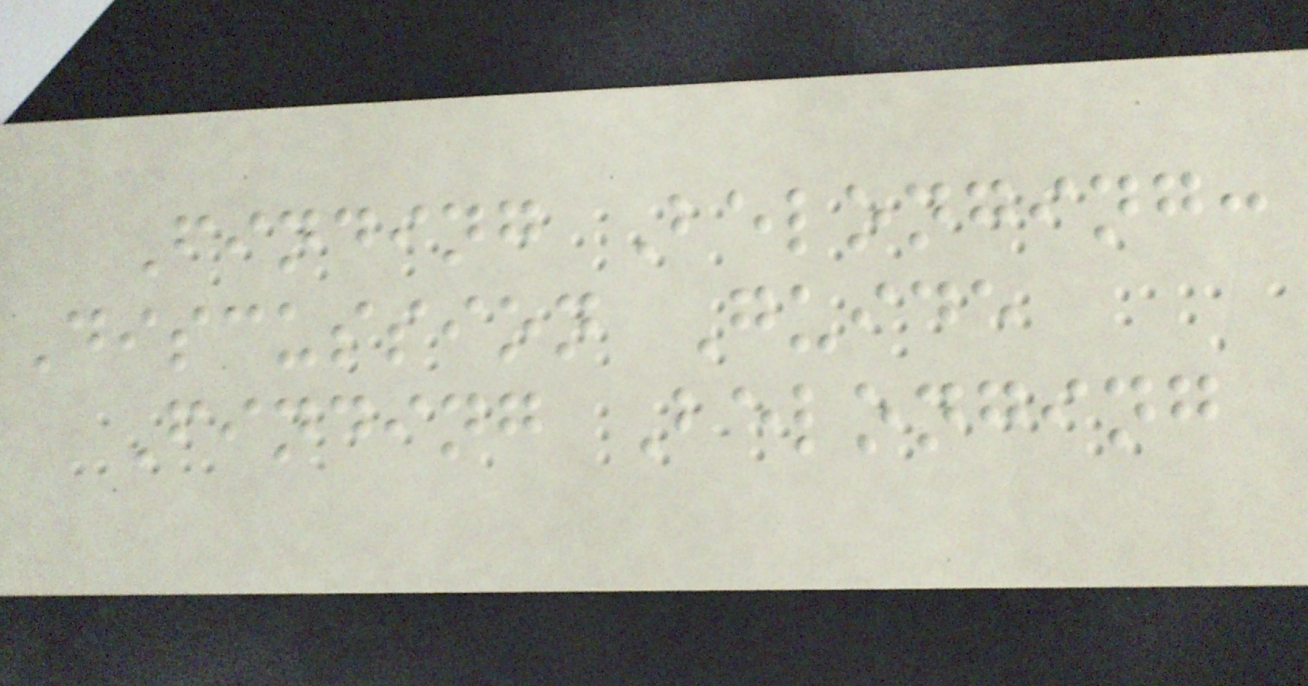Finding Belonging:
Discussion Guide
Finding Belonging
